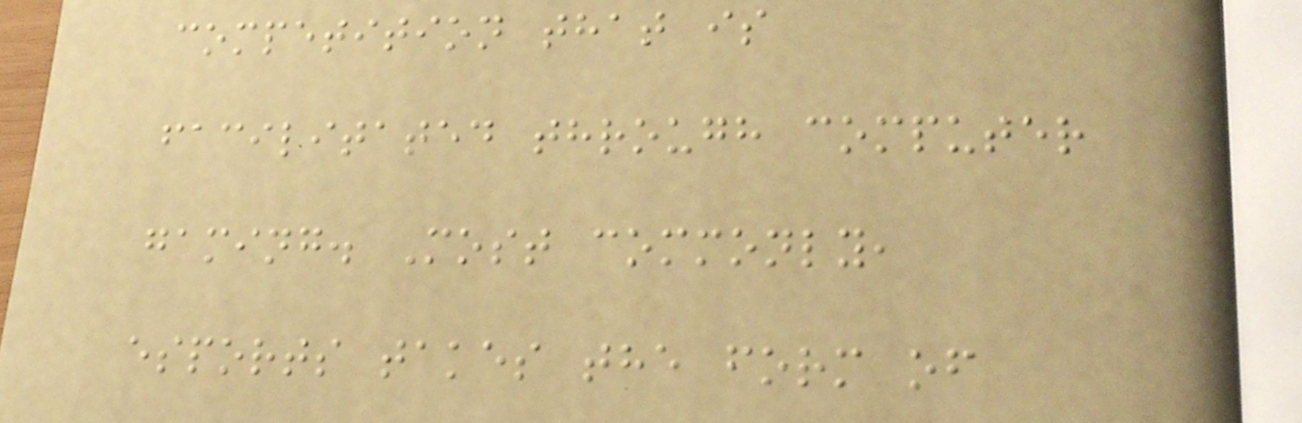competition that is
facilitated through computer
gaming. Most commonly,
esports takes the form of
